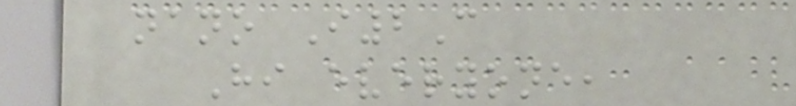nano I2C
Hi everyone,
